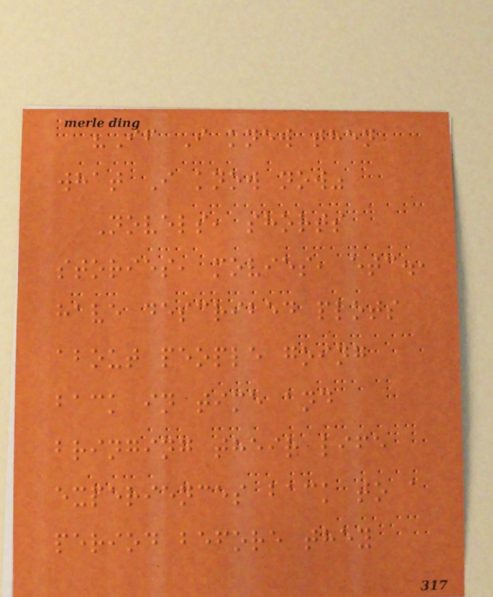"If I knew then
what I know now"
Novels, shorts
stories, movies, etc.,
have described plots
about people going
back in time and
bringing their life
experiences back to a
period before they
